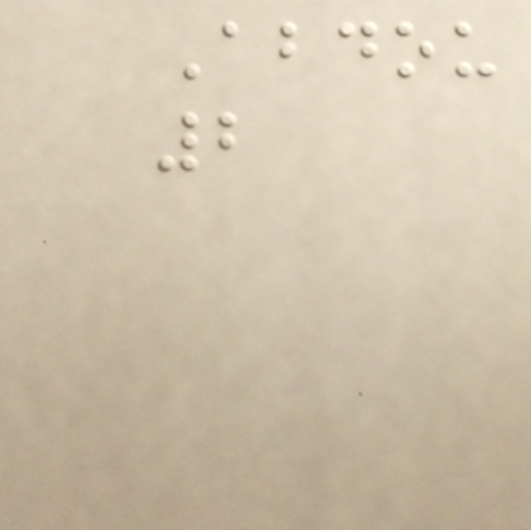Abdou
2
